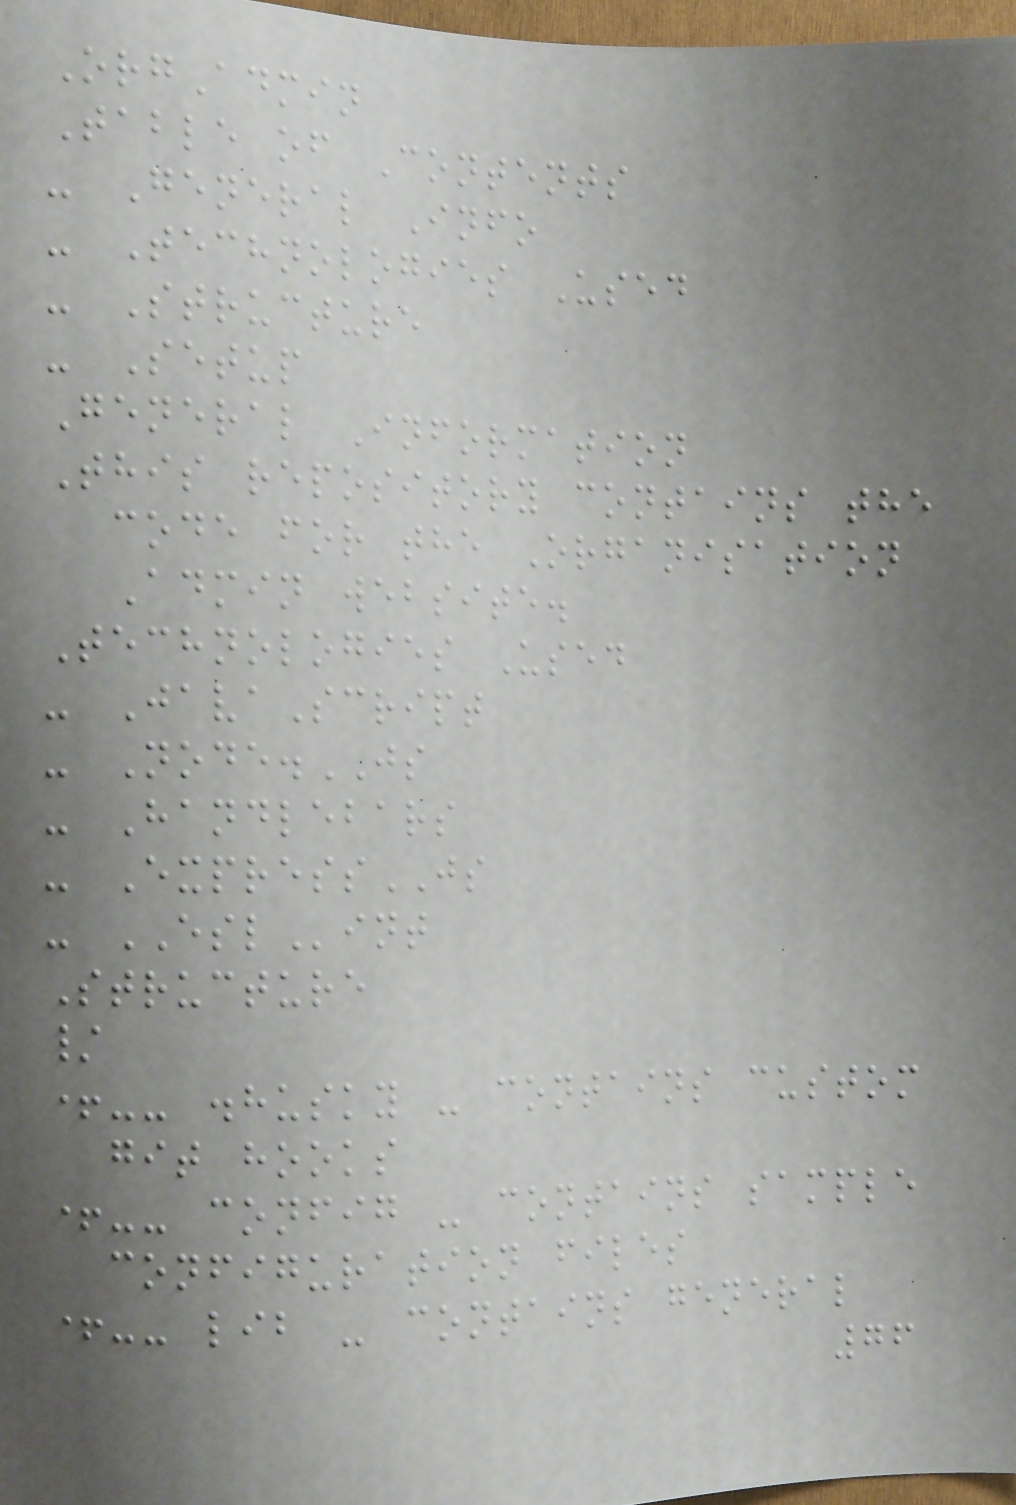OrgAdmin
Table of Contents
- General Info
- Technologies Used
- Structure
- Setup
General Information
This repository contains the
code for the Organisation
Admin website.
Technologies Used
- JavaScript
- Node.JS
- Handlebars
- ExpressJS
- ESLint
Structure
/
+-- .husky - contains custom
git hooks
+-- config - contains sample
configuration files
+-- lib - contains general
76
